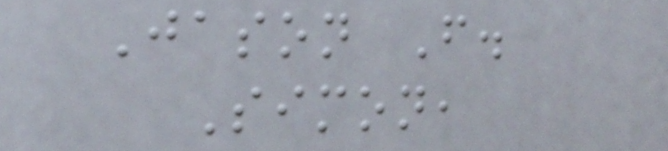Jason F.
Simon,
